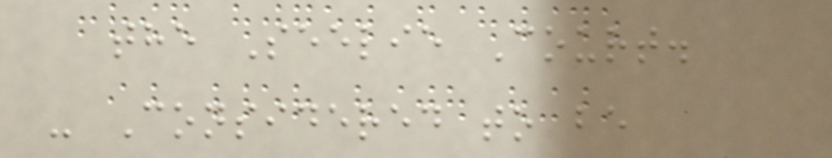the Seelie Court.
- Considered to be
